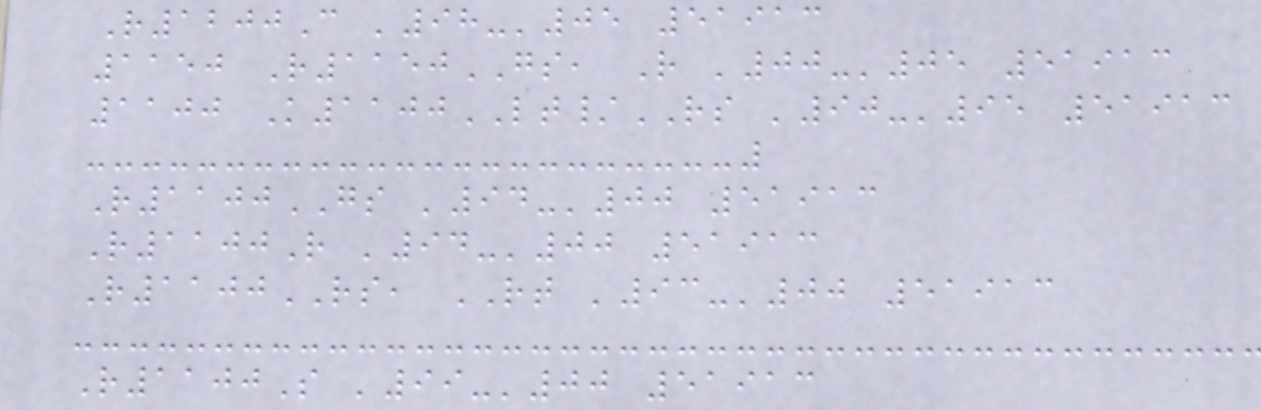R1200C '98-'05 51913
1150 R1150GS, R '00-'05 51913
1100 K1100LT/RS '90-'95 51913
R1100GS '94-'00 51913
R1100R '94-'00 51913
R1100RS, RT '93-'00 51913
R1100S '99-'00 51913
